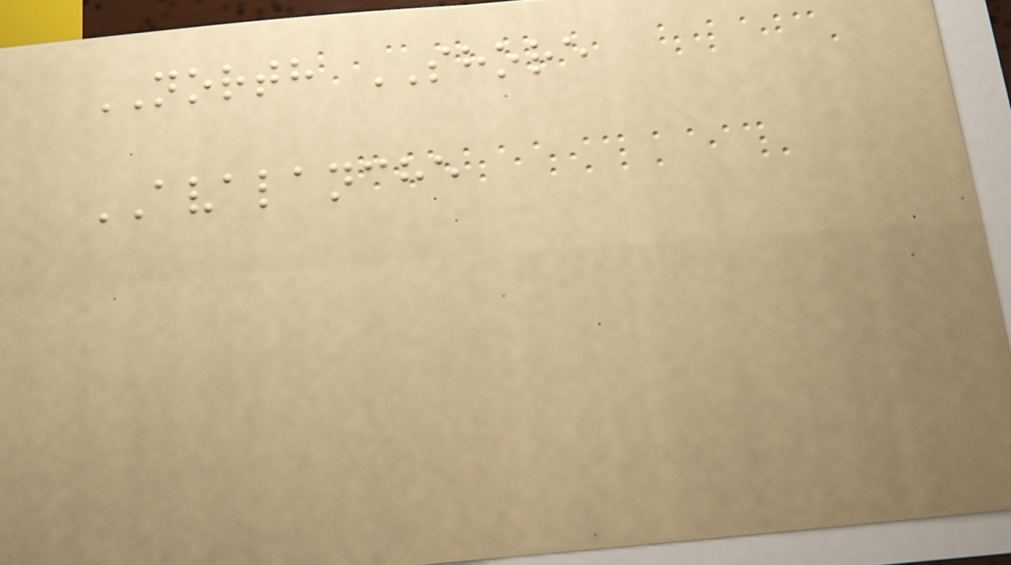NORTH SHORE
AVALANCHE
